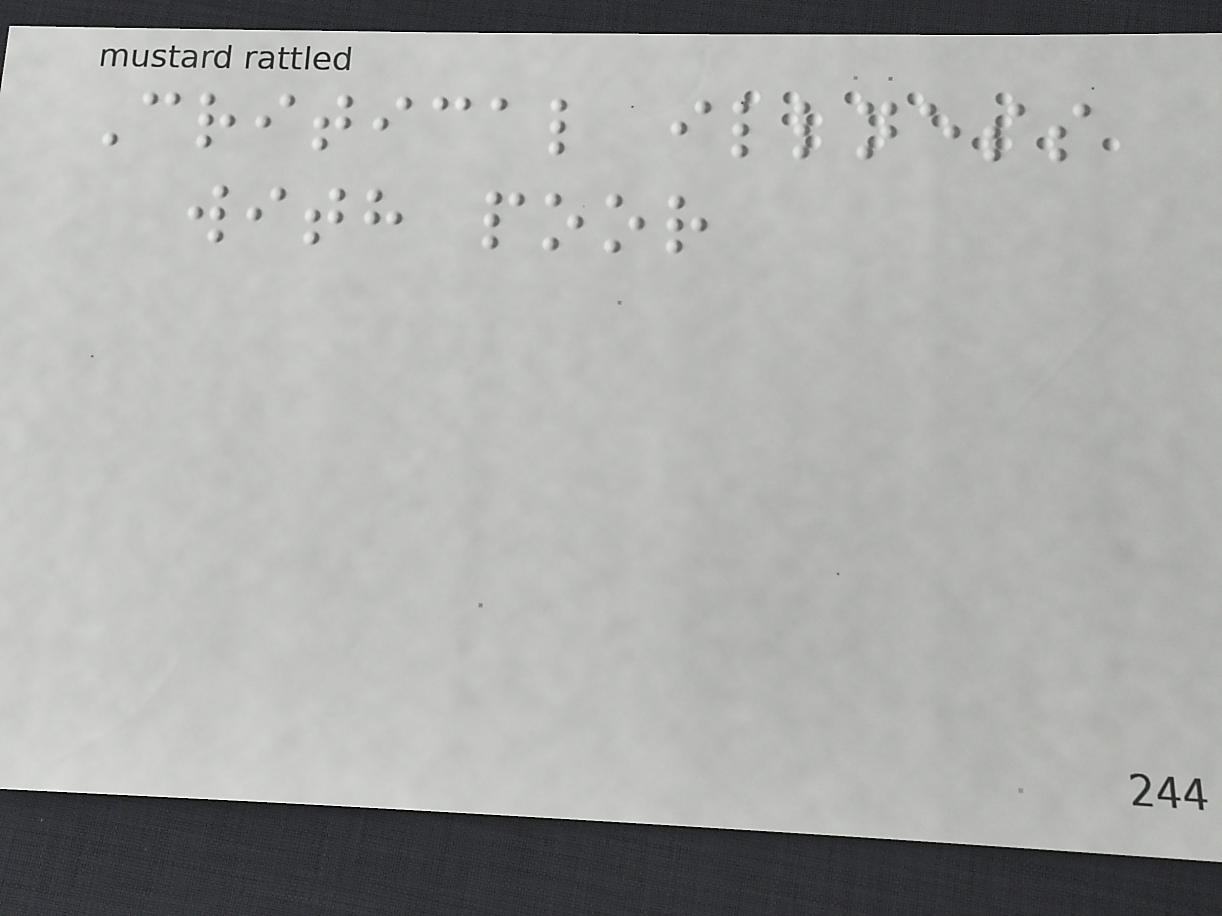Critical illness
with poor
